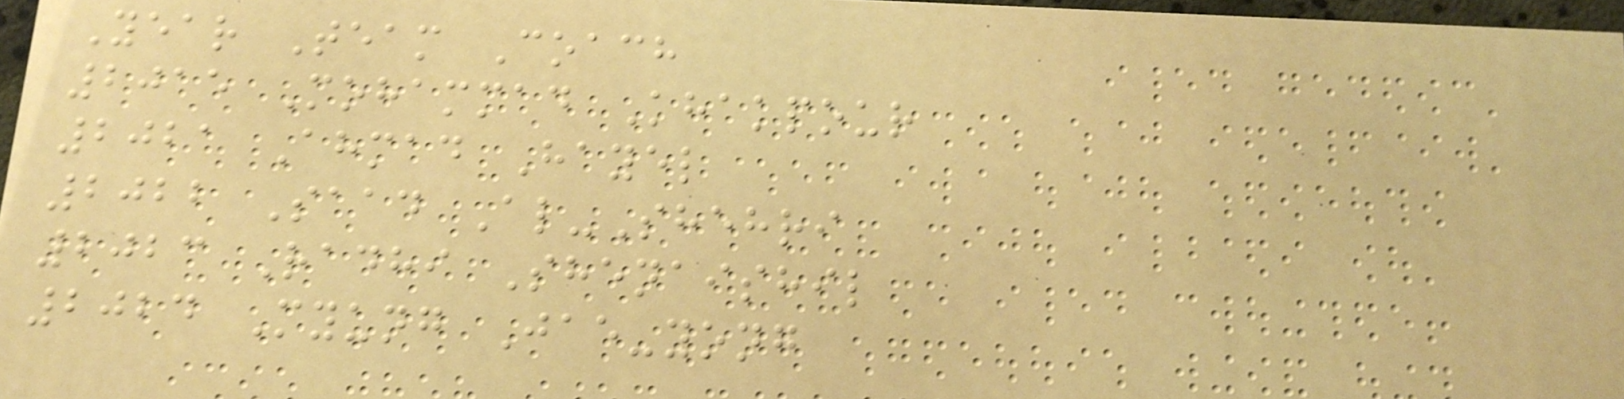Year Team Coach
2015 Mohammad Khakpour
2021 Ahmad Hayel
2022 Saad Al-Shehri
2023 Radhi Shenaishil
2024 Myung Jae-yong
